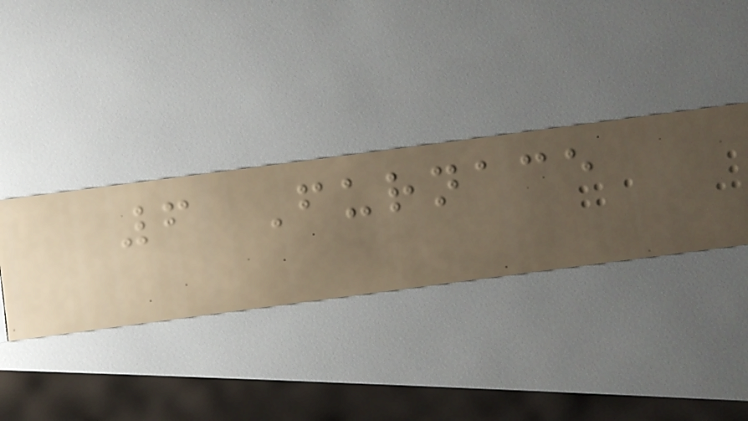6 Furnace
